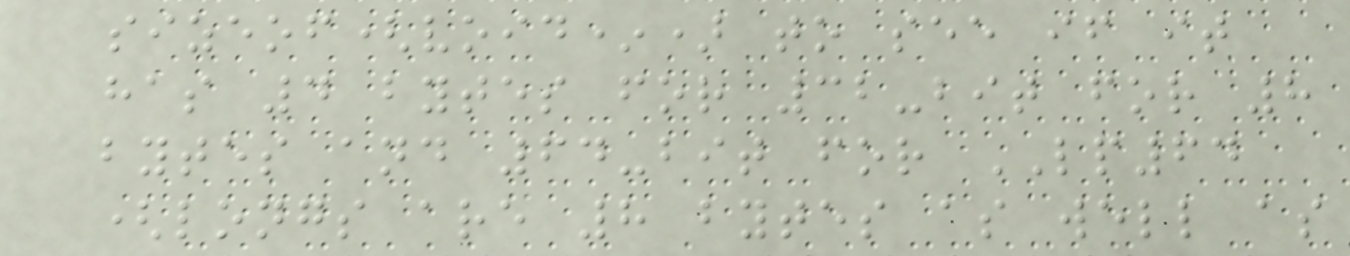sizeof(void*) to see if it
has 4 bytes for 32-bit for 8
bytes and 64-bit for LP64
(longs are 8 bytes as well as
